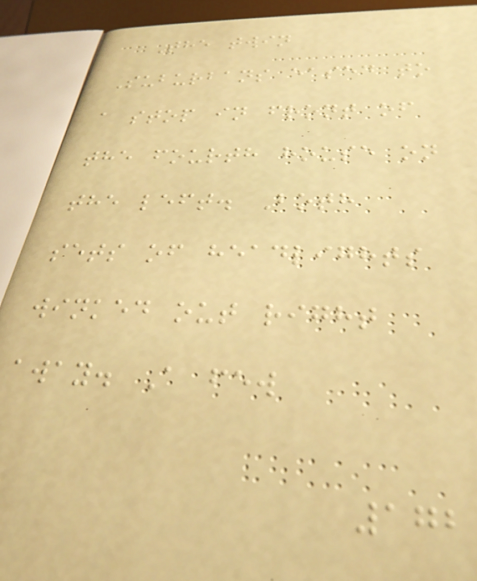The twin
Suburbans eased to
a stop in front of
the fourth house on
the left. Both
sets of headlights
winked out right
away. A few
172
